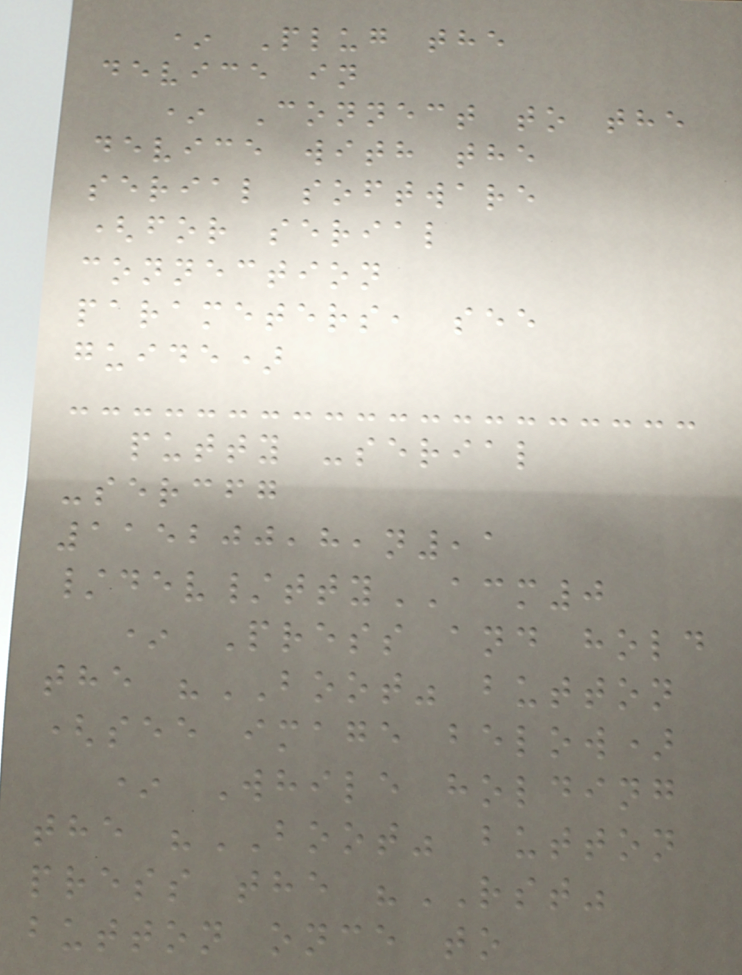* Plug the
device in
* Connect to the
device with the
serial software
(for serial
connection
parameters, see
guide)
putty -serial
-sercfg
115200,8,n,1
/dev/ttyACM0
* Press and hold
the "BOOT" button
(see image below)
* While holding
the "BOOT" button
press the "RST"
button once to
